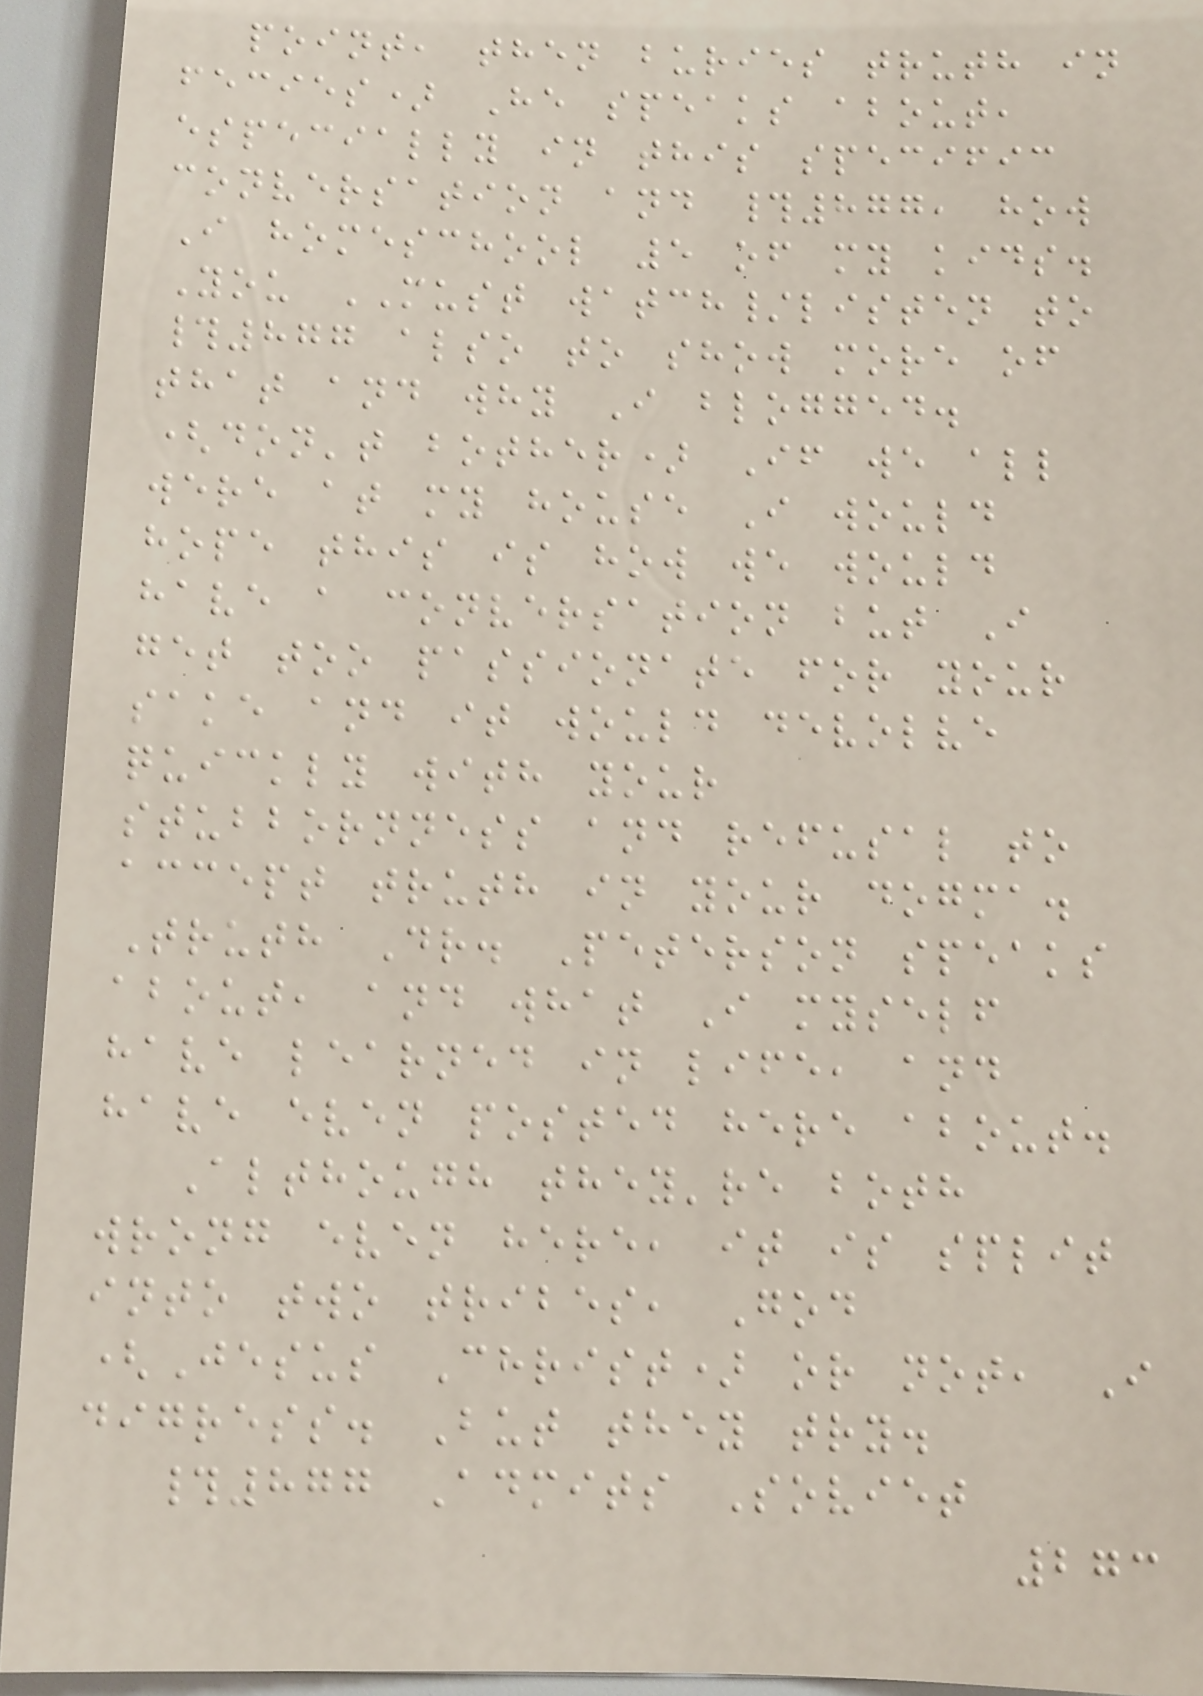point, then buries truth in
fecies) He speaks about,
especially in this specific
conversation and #877, how
I homeschool 5 of my kids.
You MUST watch/listen to
#877 also to show more of
that and why I blogged.
(don't bother) If we all
were at my house I would
hope this is how we would
have a conversation but I
get too passionate for your
sake and it would devolve
quickly with your
stubbornness and refusal to
accept truth in your dogma.
Truth Dr. Peterson speaks
about, and what I myself
have learned in life, and
have even posted here about.
Although they're both
wrong even here, it is split
into two tribes, God
(Jesus Christ) or not, I
digress. But they try.
#877 Admits Soviet
273
